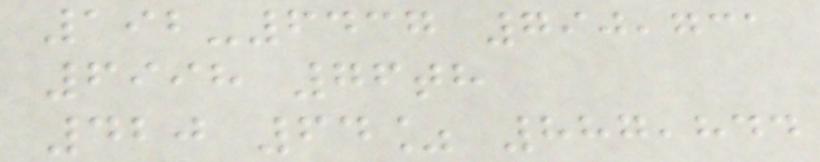192-6437 790,731
6998 76th
420 64% 887,844
